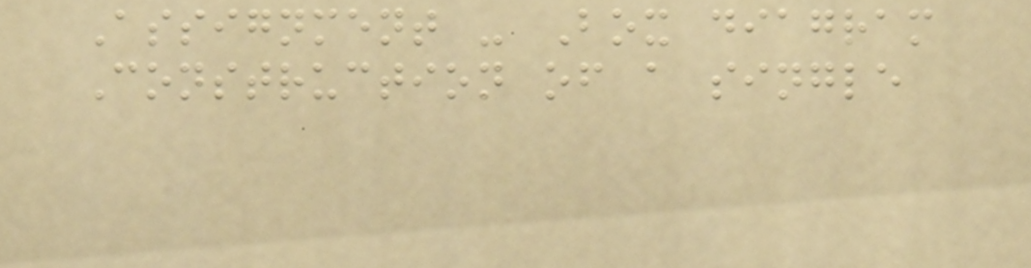Assignment - Box diagram
Construction of a single
